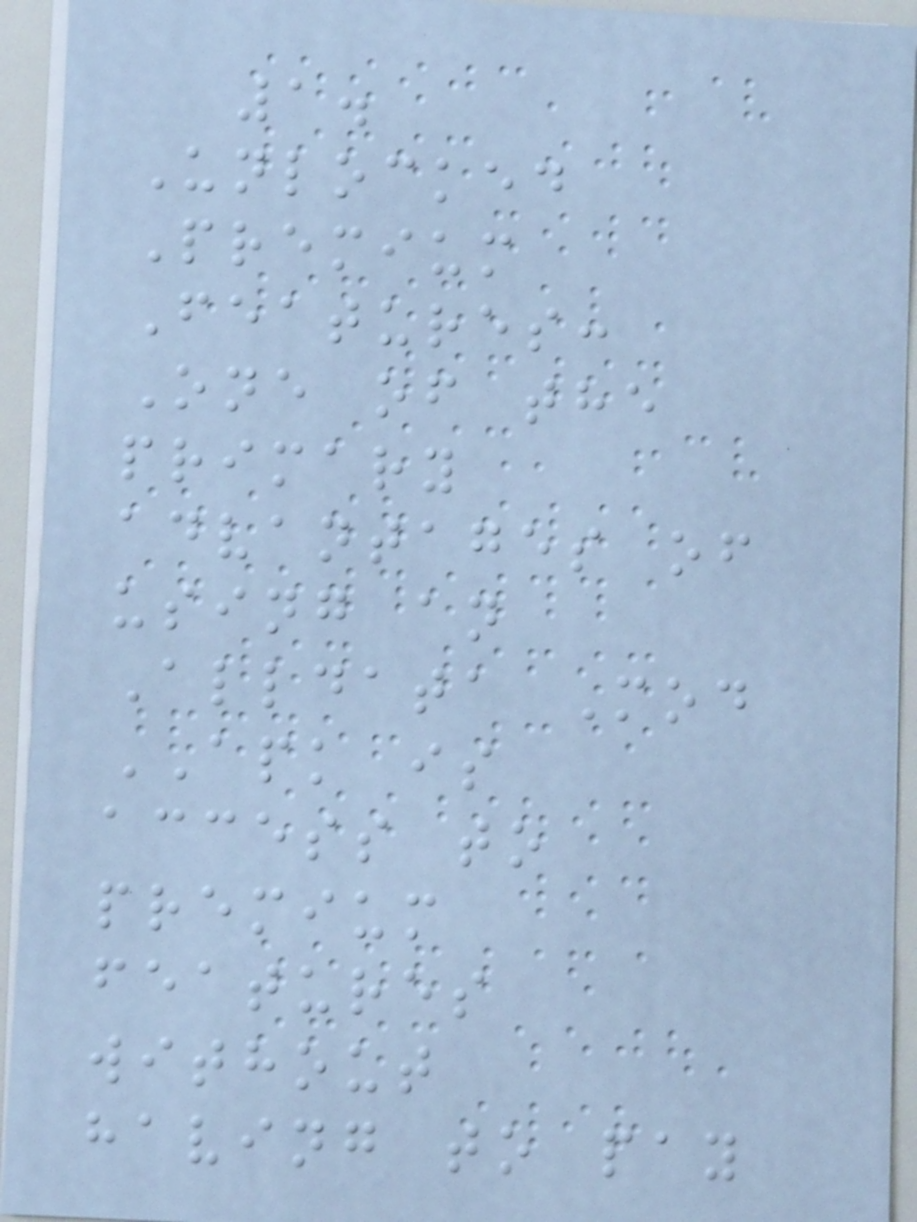1.
Unlocked
Premium
Features:
One of the
primary
advantages of
using an
Alldata Mod
APK is
access to
premium
features
without
having to pay
